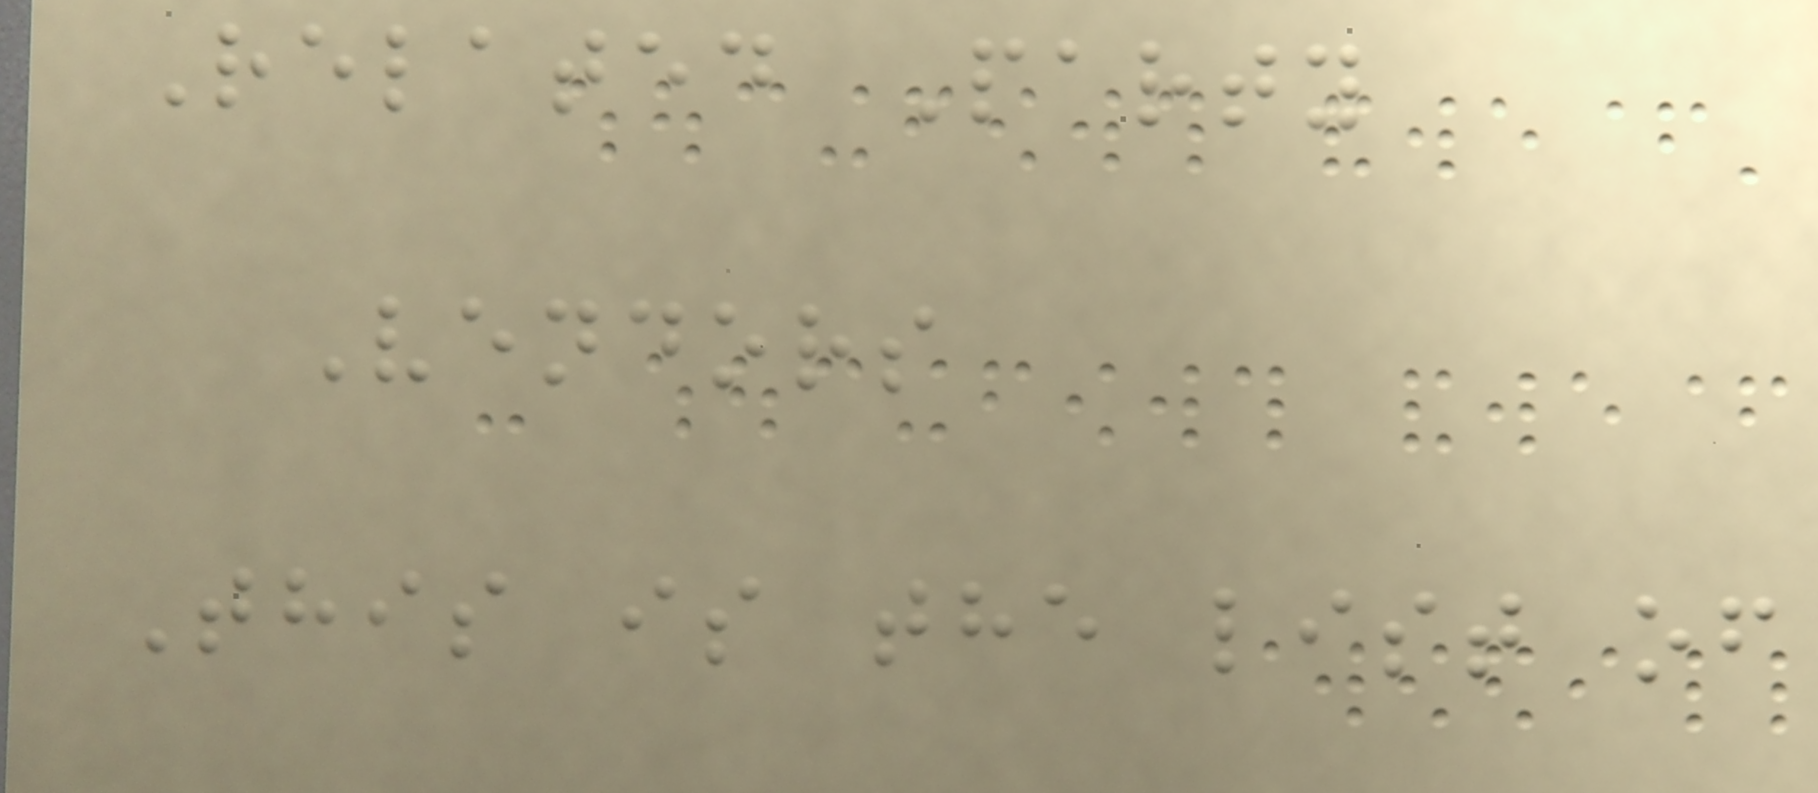Related Party
Vendors
This is the list of
